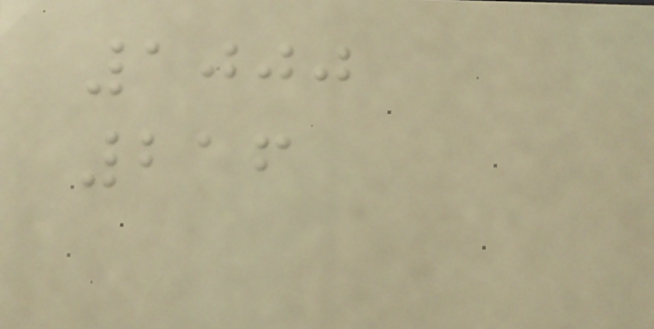1000
216
